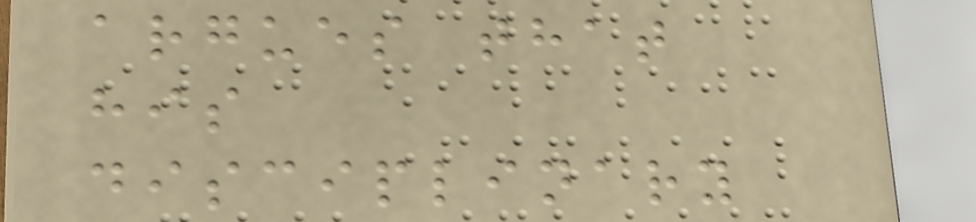argues that
his
disciplinary
